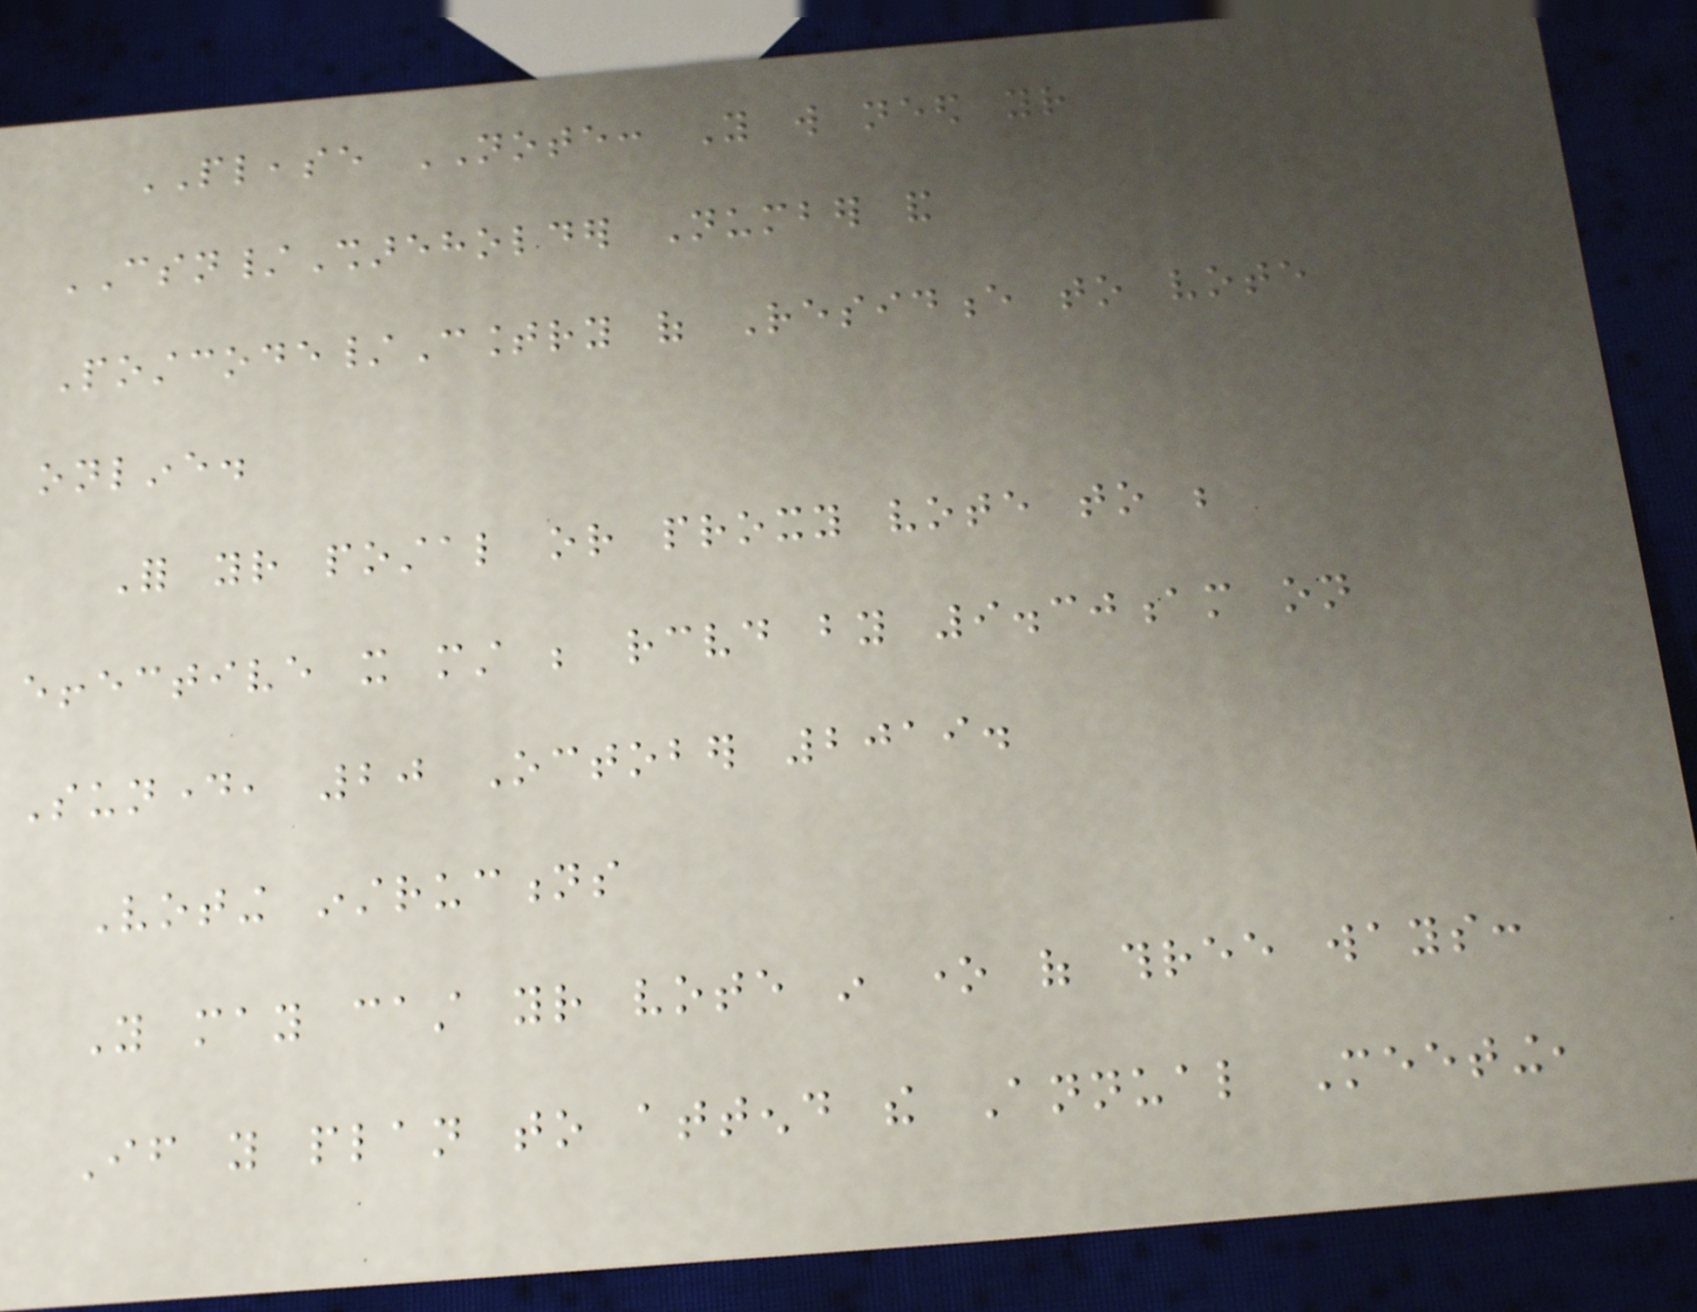PLEASE NOTE: You will need your
CSN/Shareholder Number and
Postcode/Country of Residence to vote
online.
For your postal or proxy vote to be
effective it must be received by 9.30am on
Sunday, 20 October 2019.
Voting instructions
You may cast your vote in one of three ways:
If you plan to attend the Annual Meeting,
